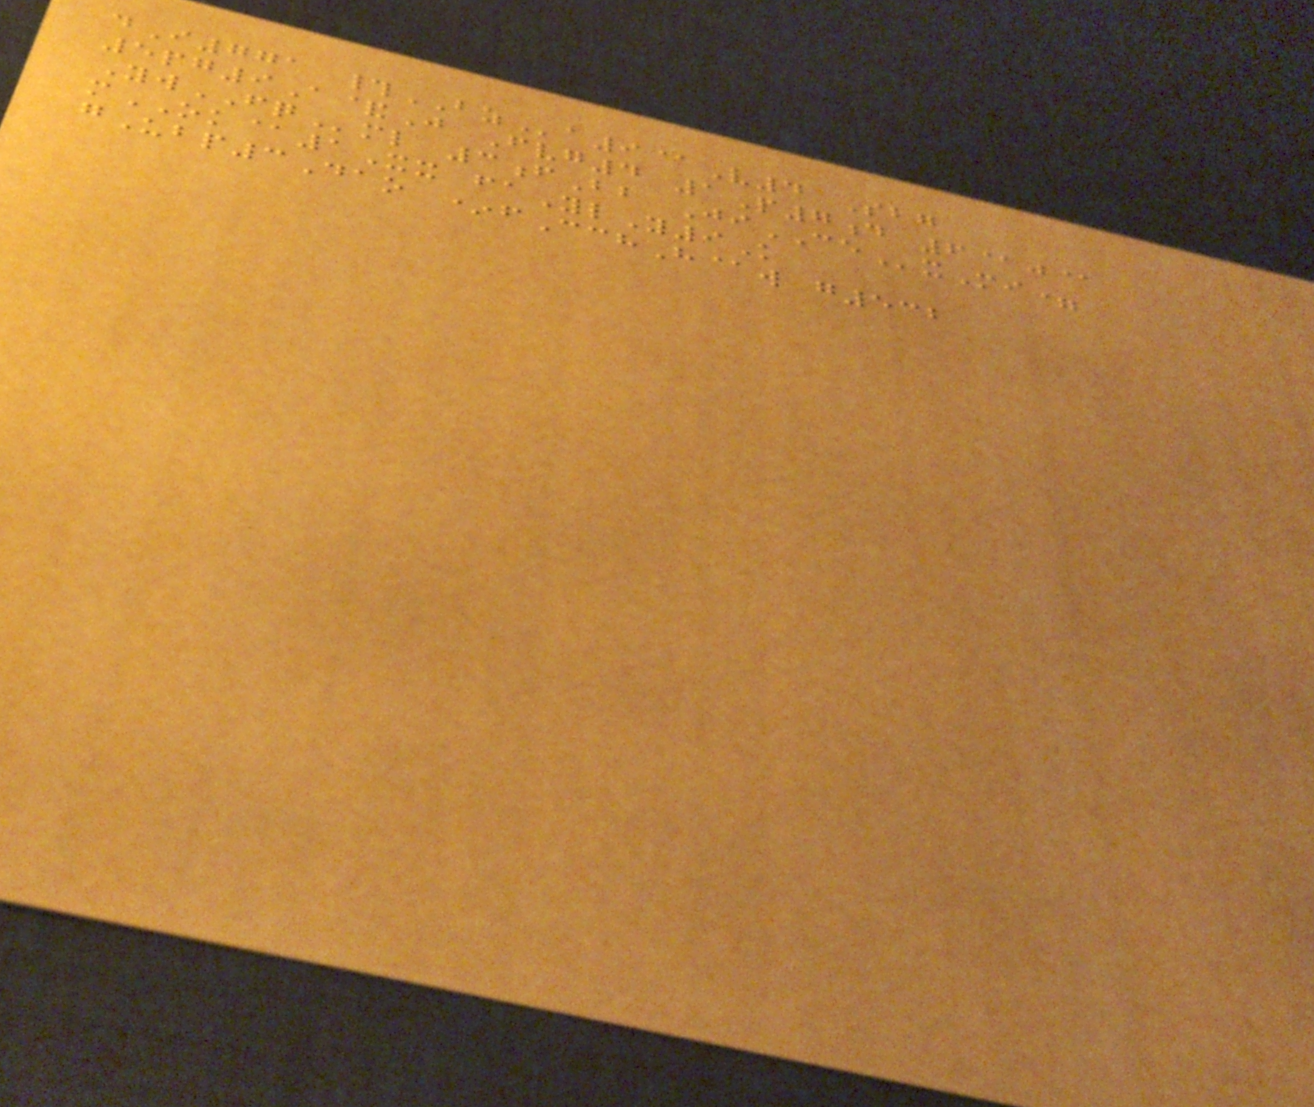dI771 #BZa9@V4 Sbg
5pg9A&J Fvg4 1P7d 6@j@
YwFQml 3fBb JiCExMi=
mOK@1Xx faYlY9K
gUbp3Dao *fCchH@w g532
